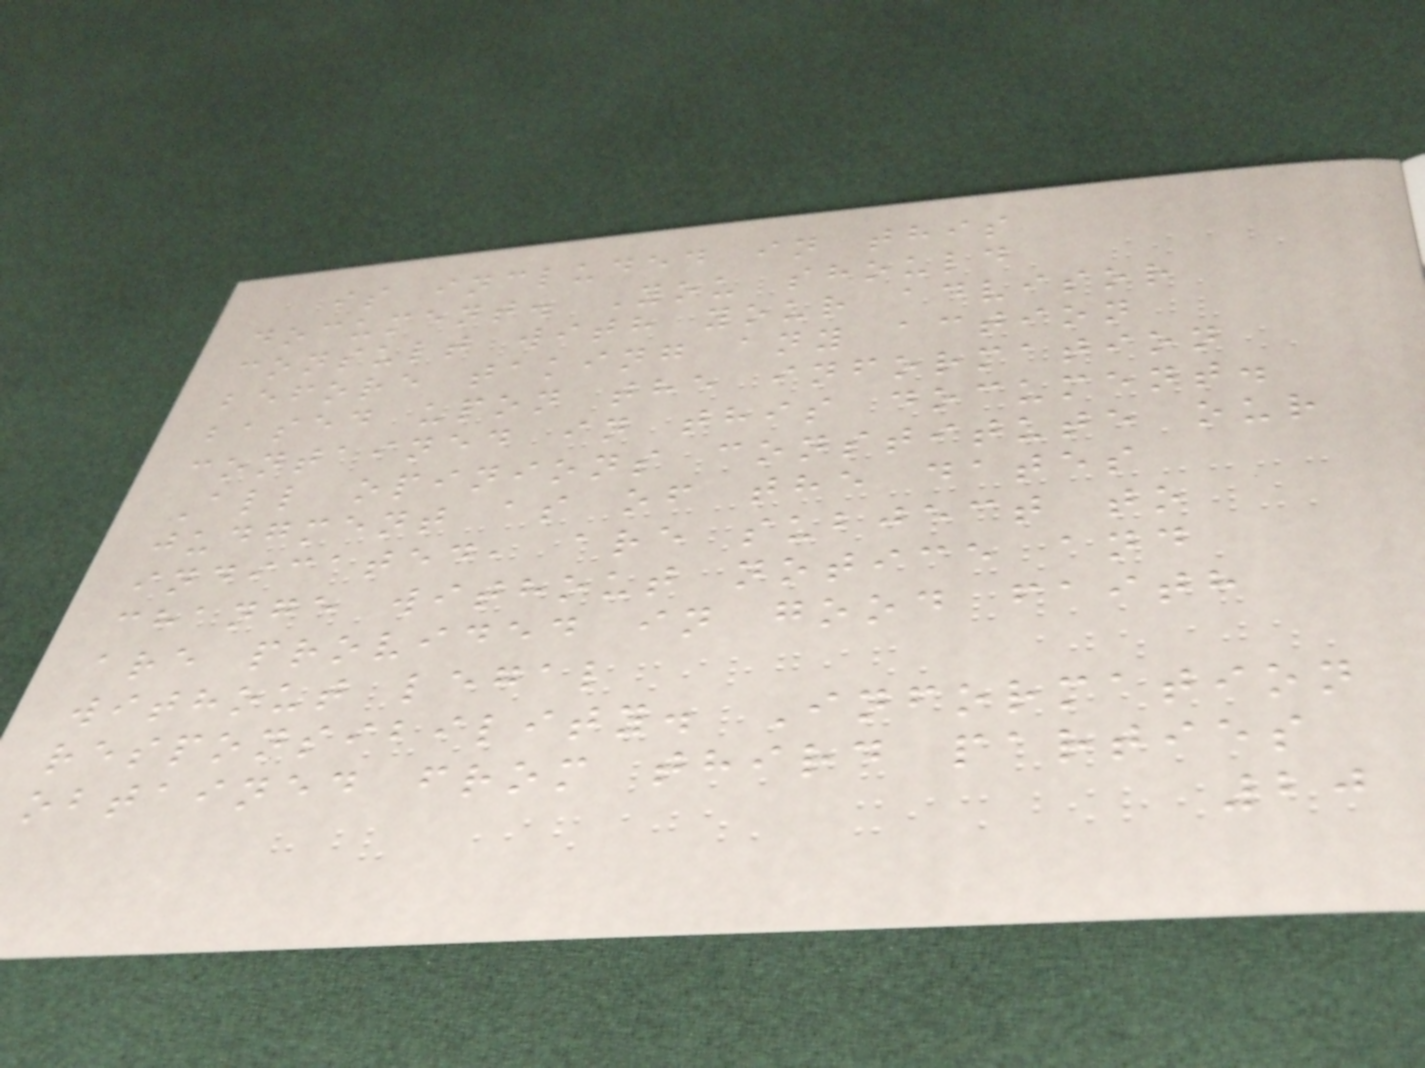is included in this
document. You should
consult with your advisor
before taking any action
based upon the information
contained in this document.
All opinions constitute our
judgment as of the dates
indicated, are subject to
change without notice and
are provided in good faith
without legal
responsibility. Information
obtained from third parties
20
